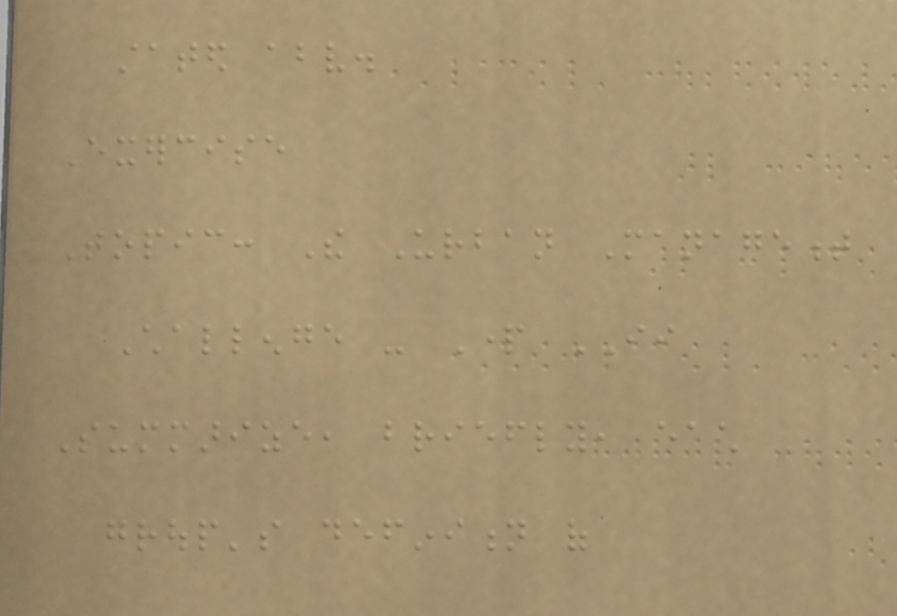stated above.
Exercise
Topic: The Urban Management
Challenge - Part II
Summarize, briefly, each
group's definition of
